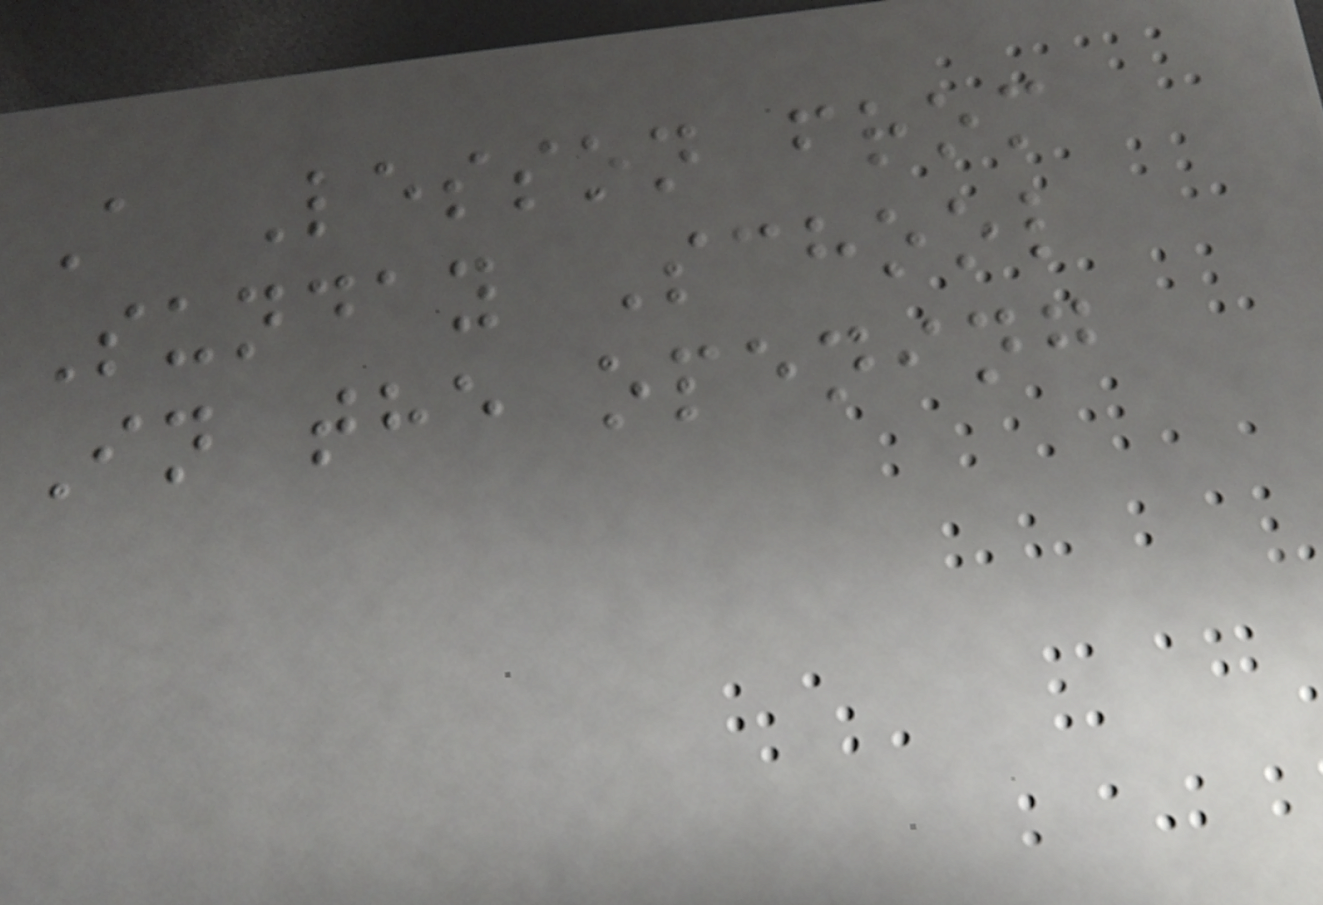A Lesson from
Sunday School
In the opening
